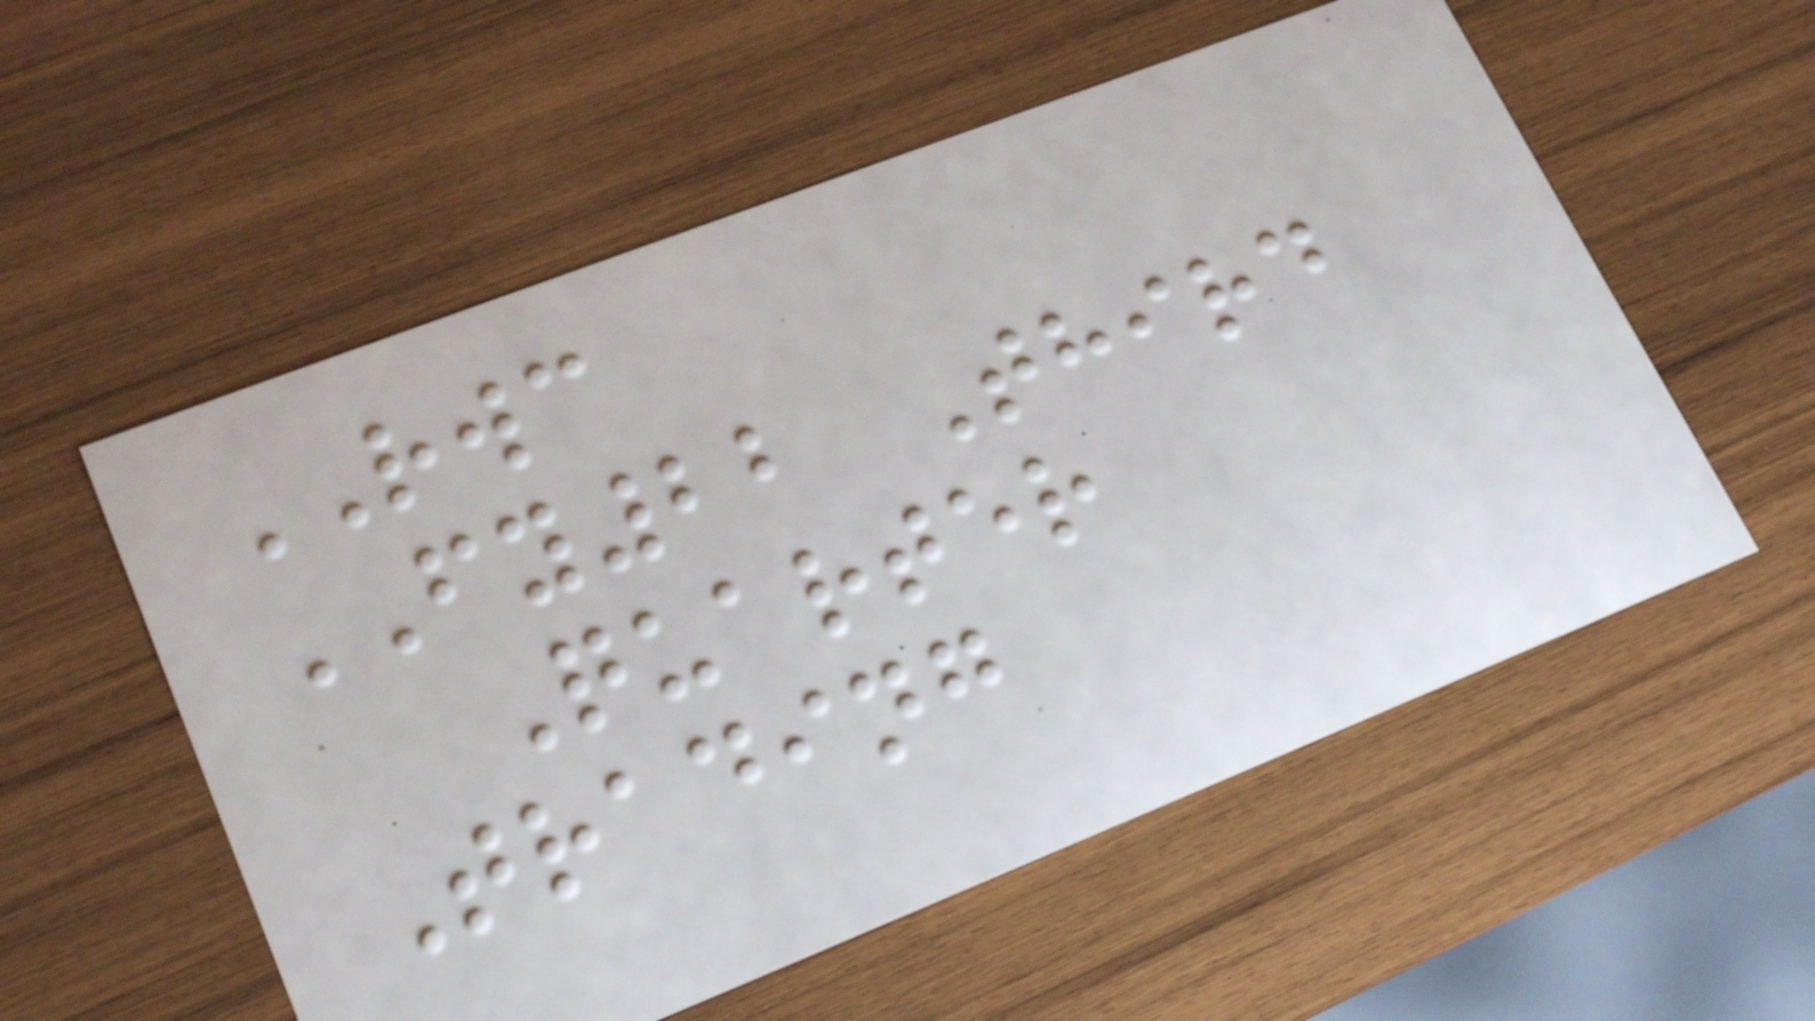RWC
FY22 Third
Quarter
Trading
